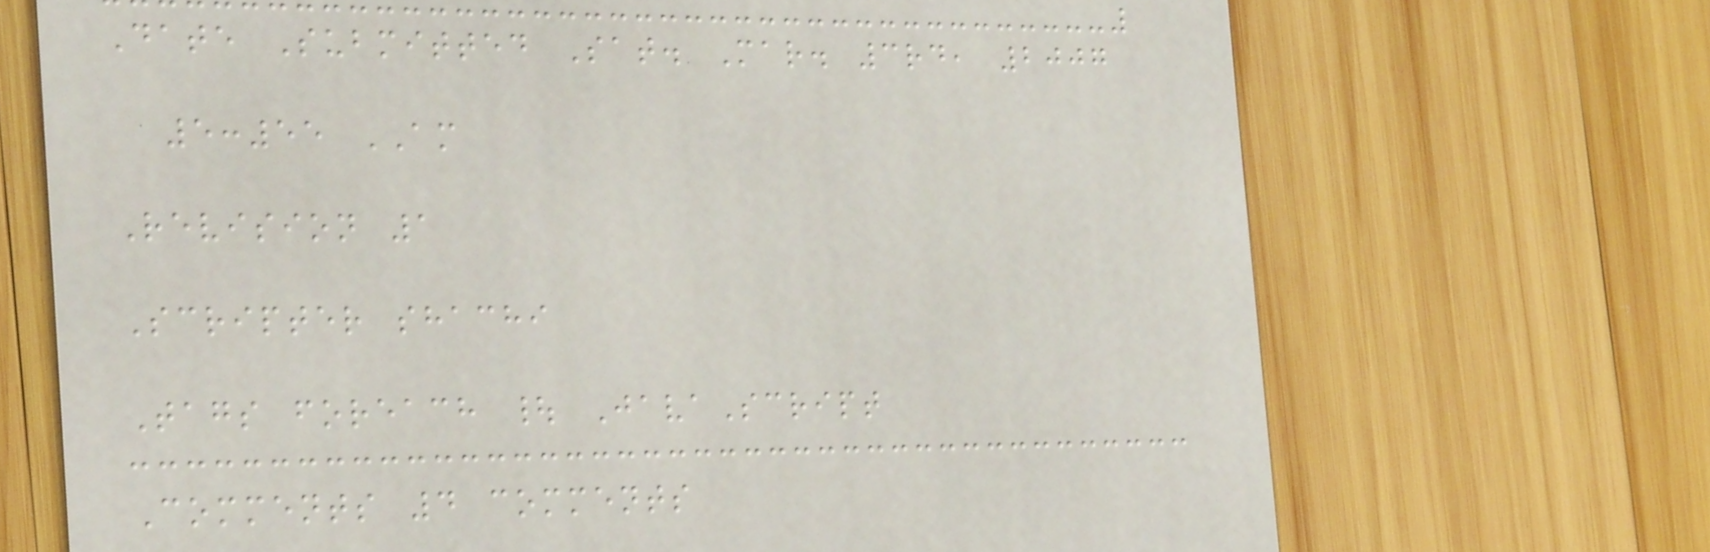Date Submitted Sat. Mar. 3rd, 2007
5:55 AM
Revision 1
Scripter shachi
Tags foreach | JavaScript
Comments 4 comments
